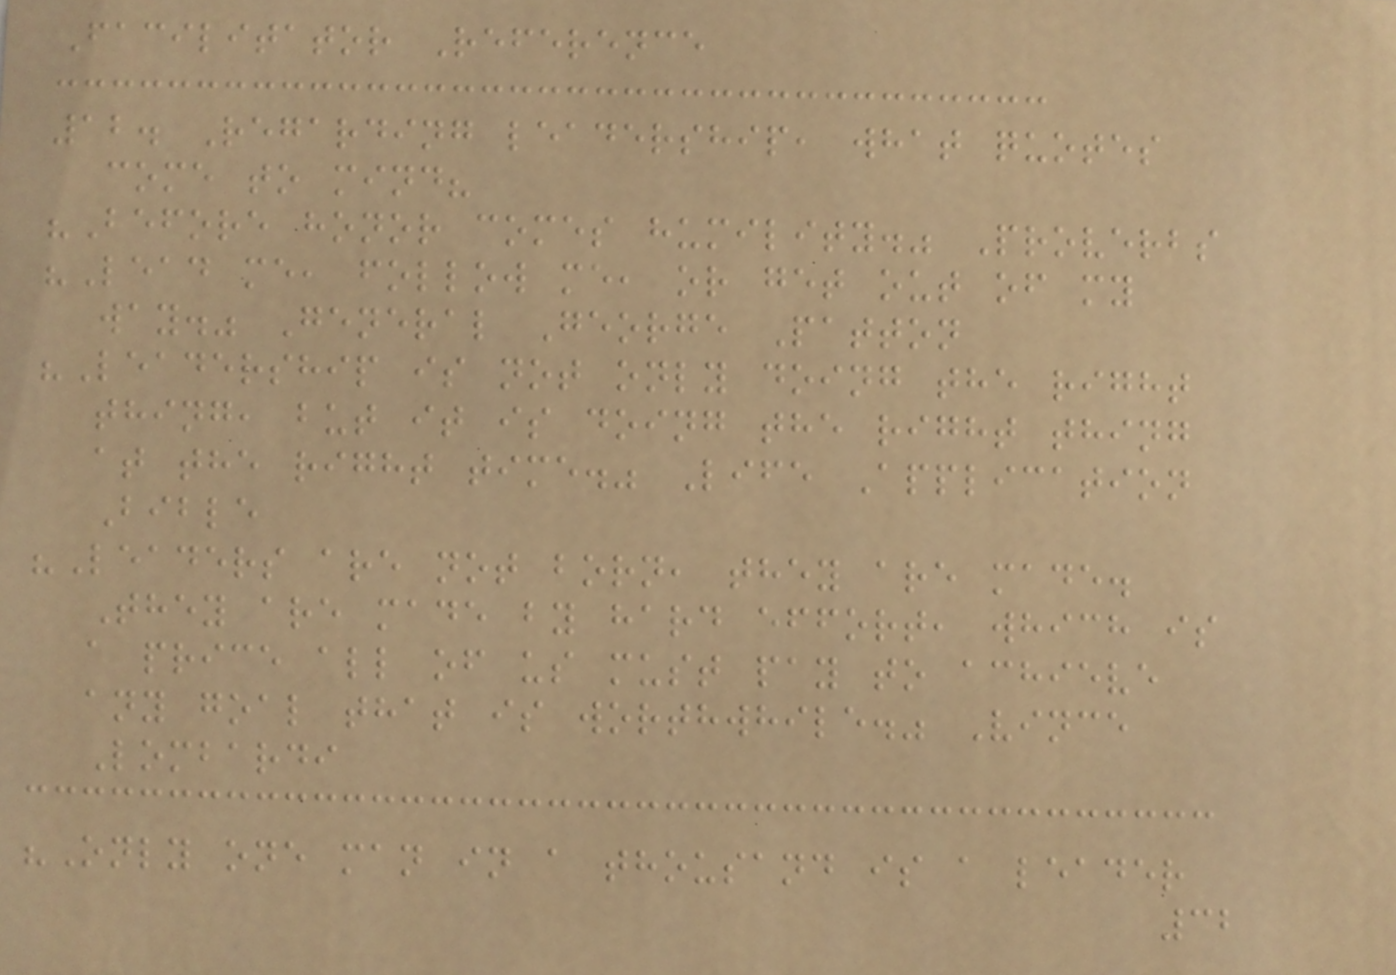Facilitator Reference
12. Regarding leadership, what quotes
come to mind?
"Before honor comes humility." Proverbs
"Lead me, follow me, or get out of my
way." General George Patton
"Leadership is not only doing the right
thing, but it is doing the right thing
at the right time." Life Application
Bible
"Leaders are not born, they are made.
They are made by hard effort, which is
a price all of us must pay to achieve
any goal that is worthwhile." Vince
Lombardi
"Only one man in a thousand is a leader
32
